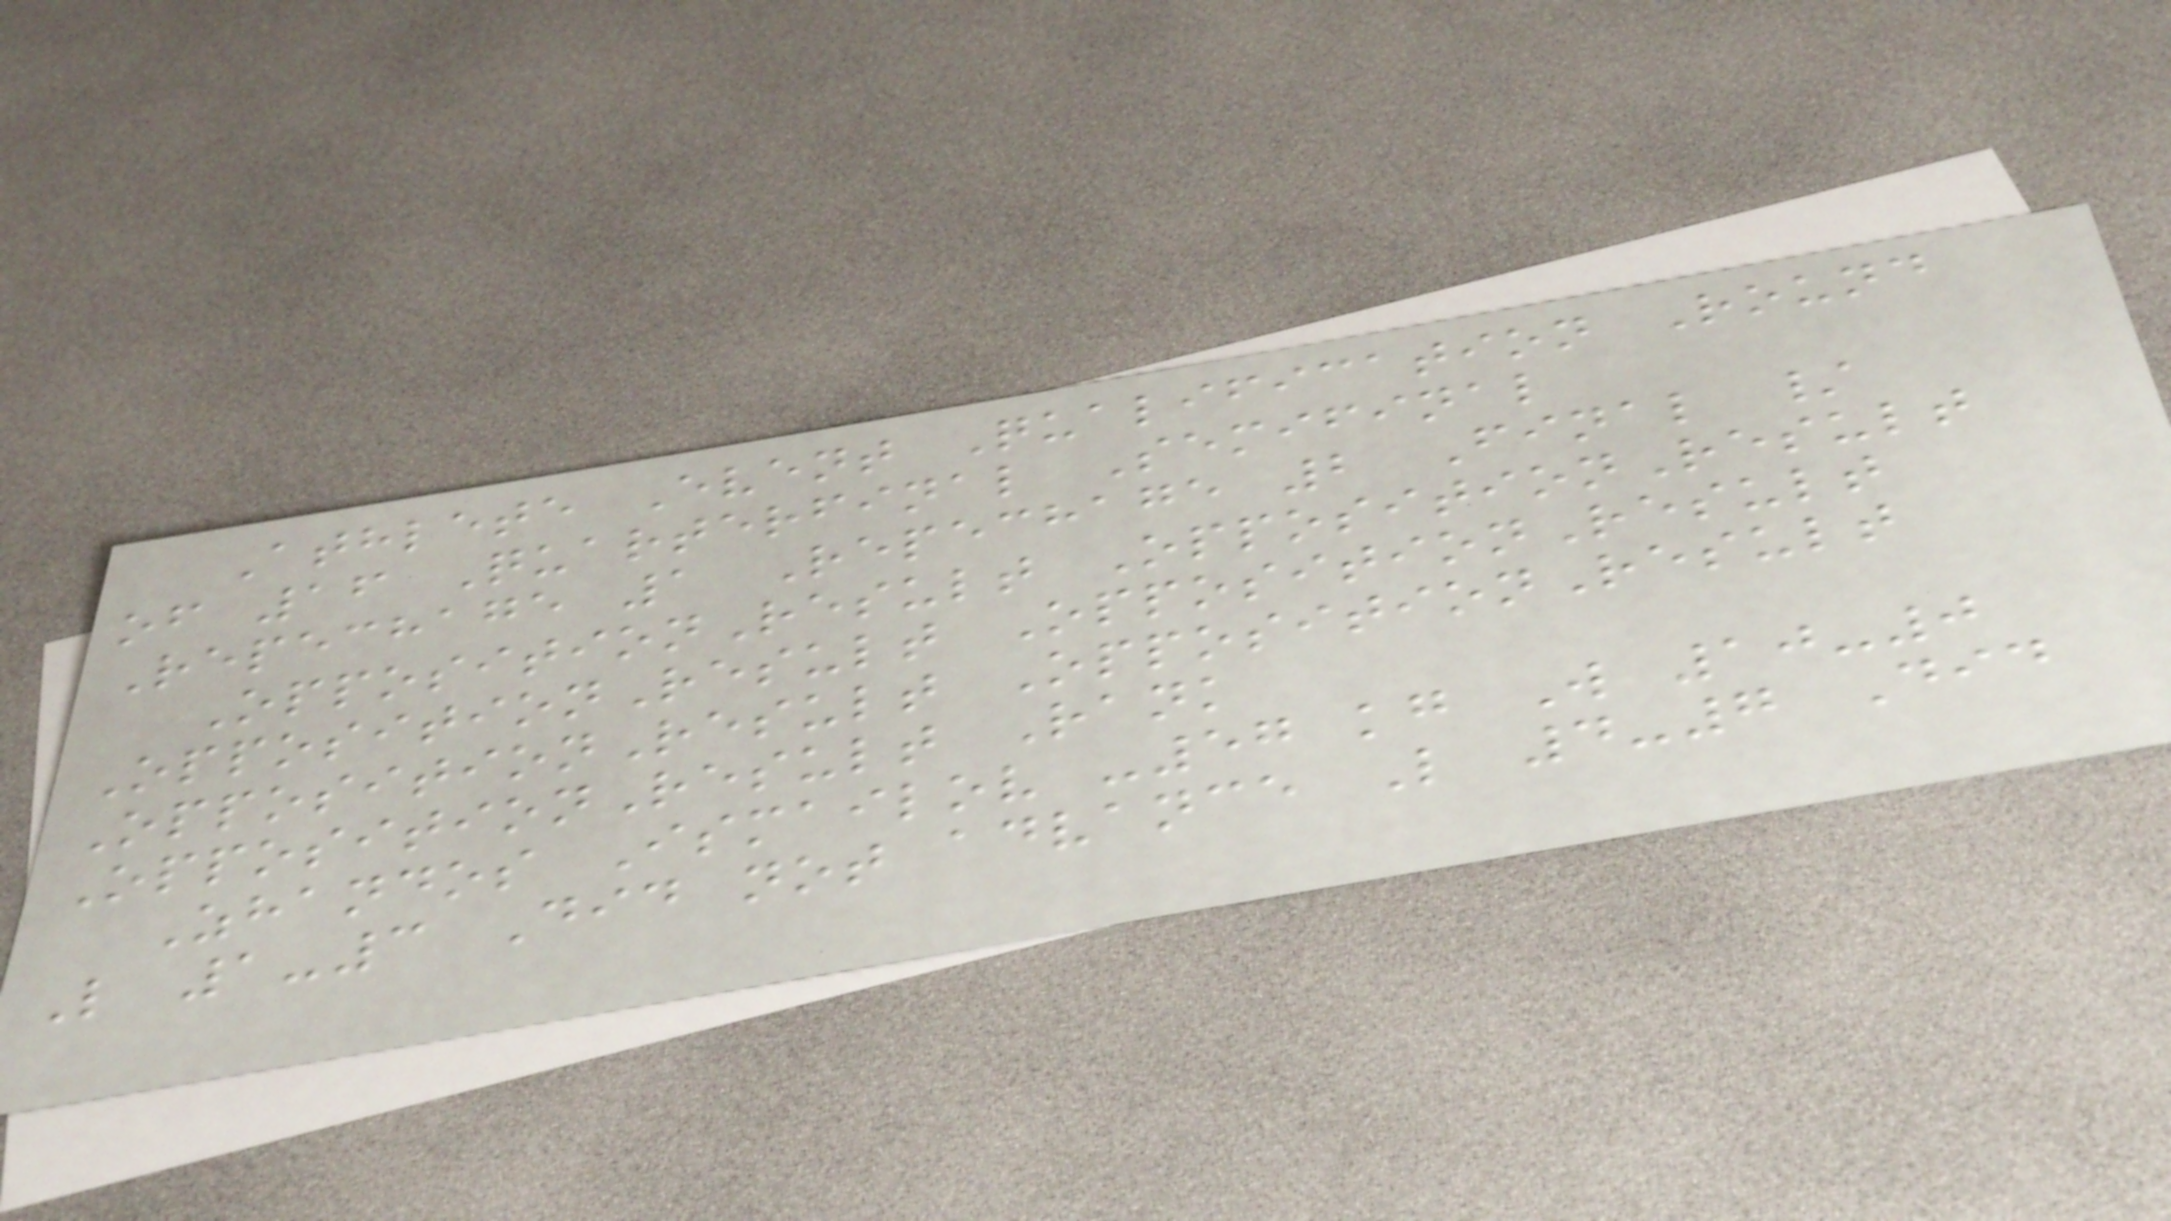Athlete Event Qualification Round
of 16 Quarterfinal Semifinal
Repechage 1 Repechage 2 Final /
OppositionResult OppositionResult
OppositionResult OppositionResult
OppositionResult OppositionResult
OppositionResult Rank
Zhandos Ismailov -57 kg W 10-0
L 1-3 Did not advance L 4-7 Did
